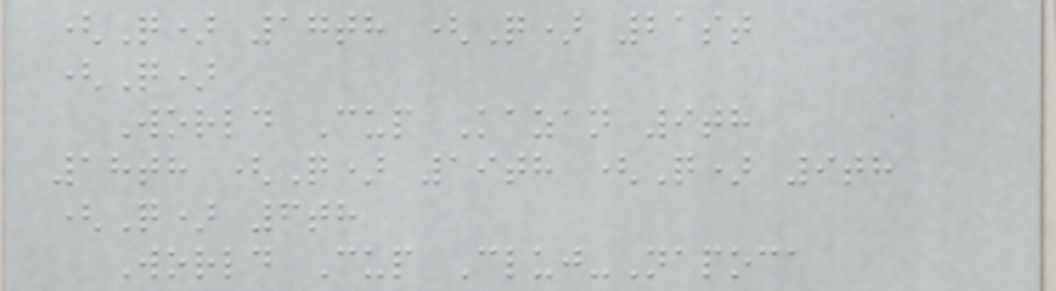(Q) 17th (Q) 21st
(Q)
World Cup Kazan 9th
18th (Q) 19th (Q) 9th
(Q) 6th
World Cup Cluj-Napoca
